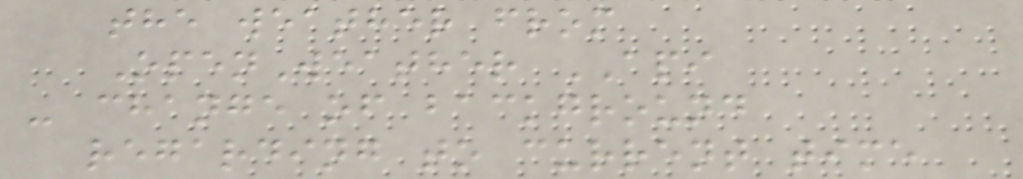the weather from
OpenWeather API
- change of background
regarding to current time
